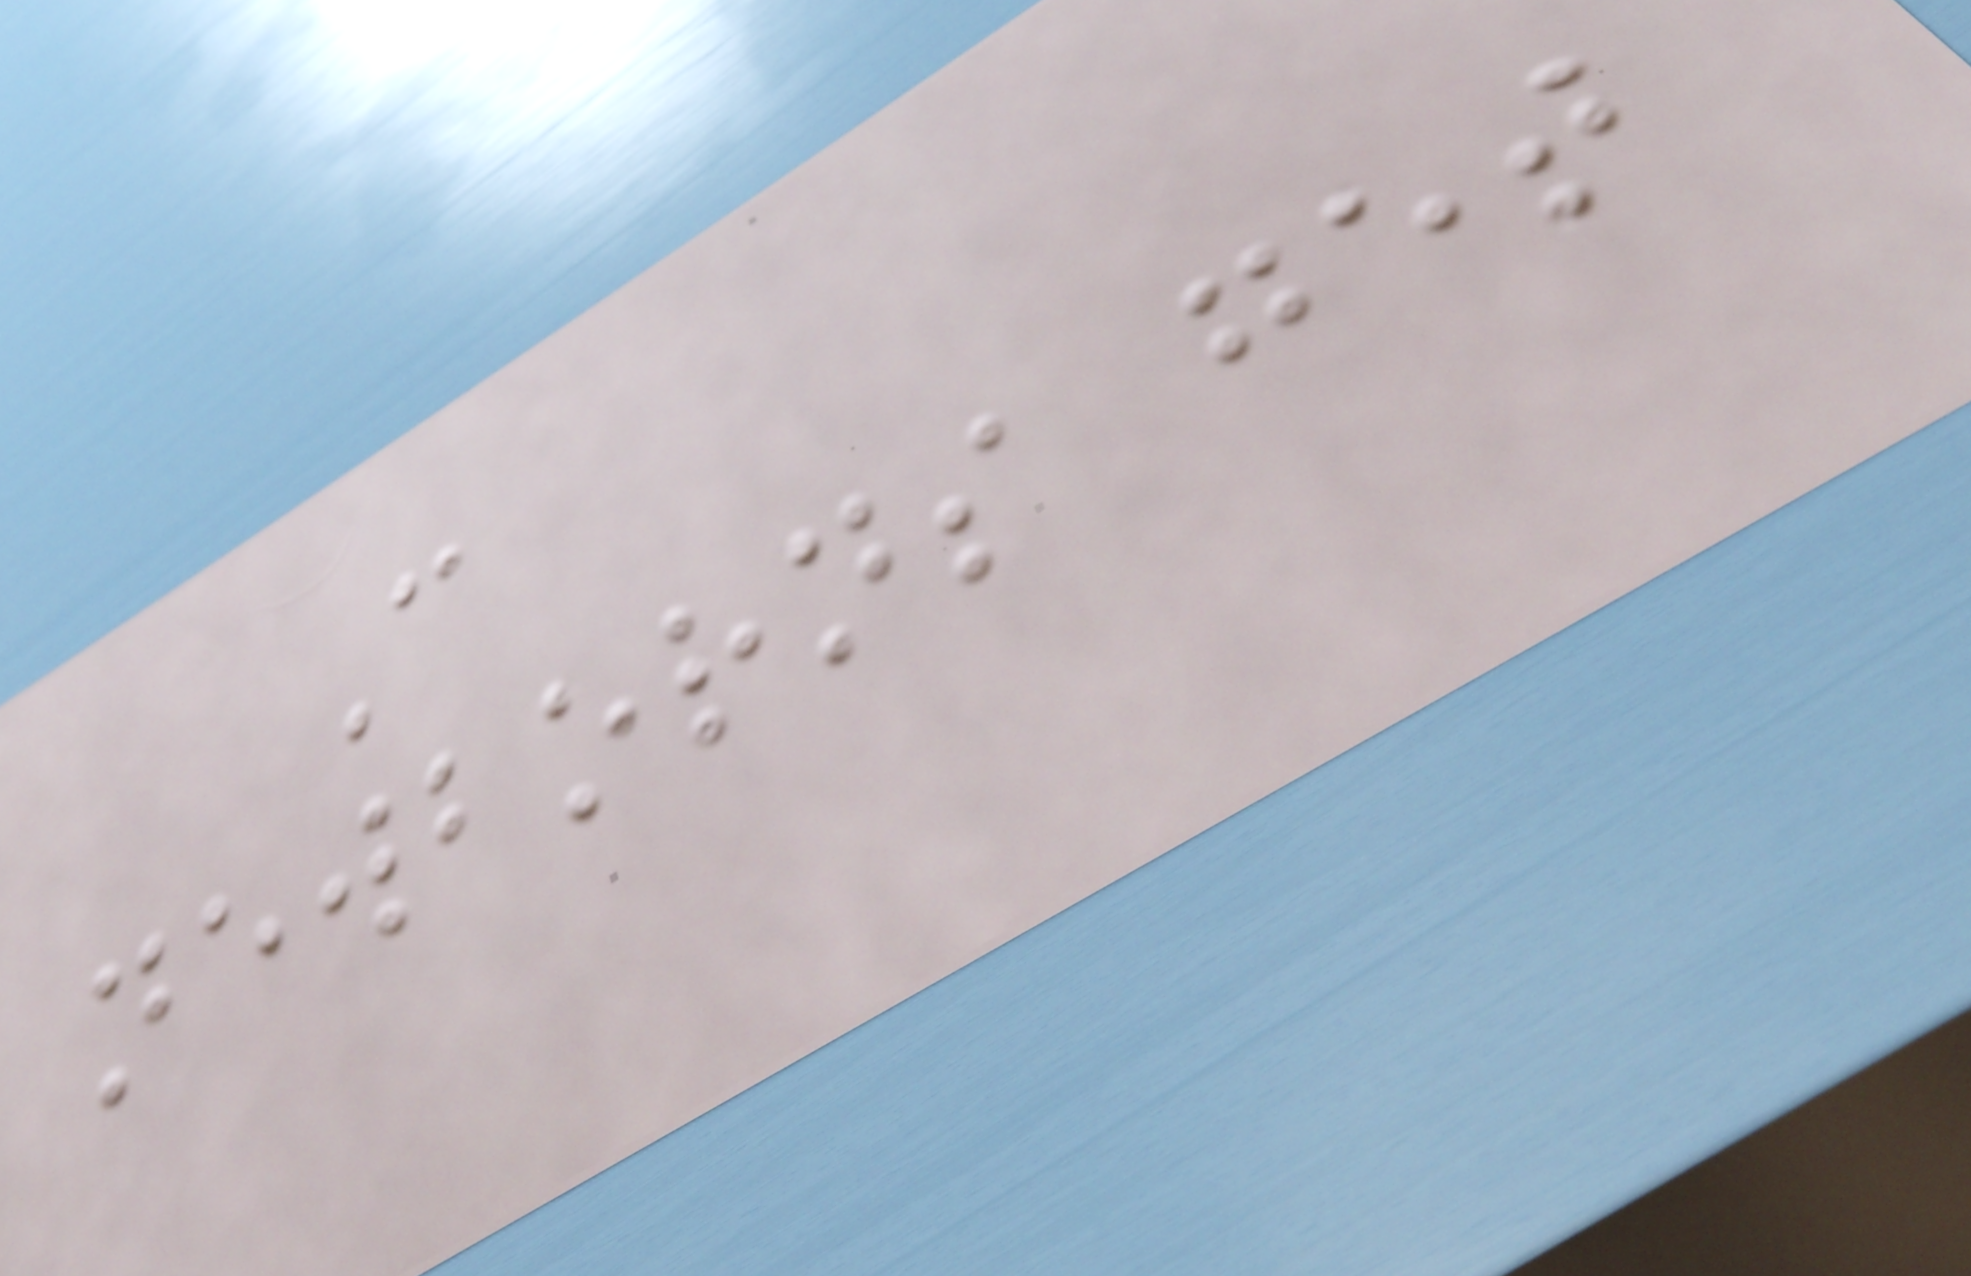Can
newborns get
